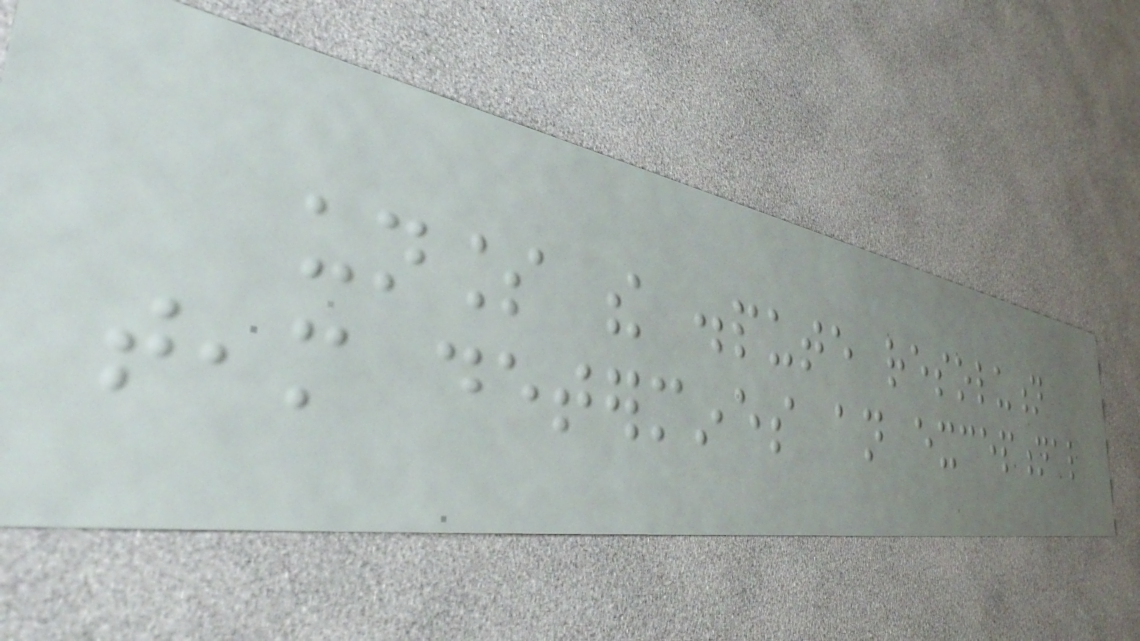unless the dispute resolution
team determines an exceptional
